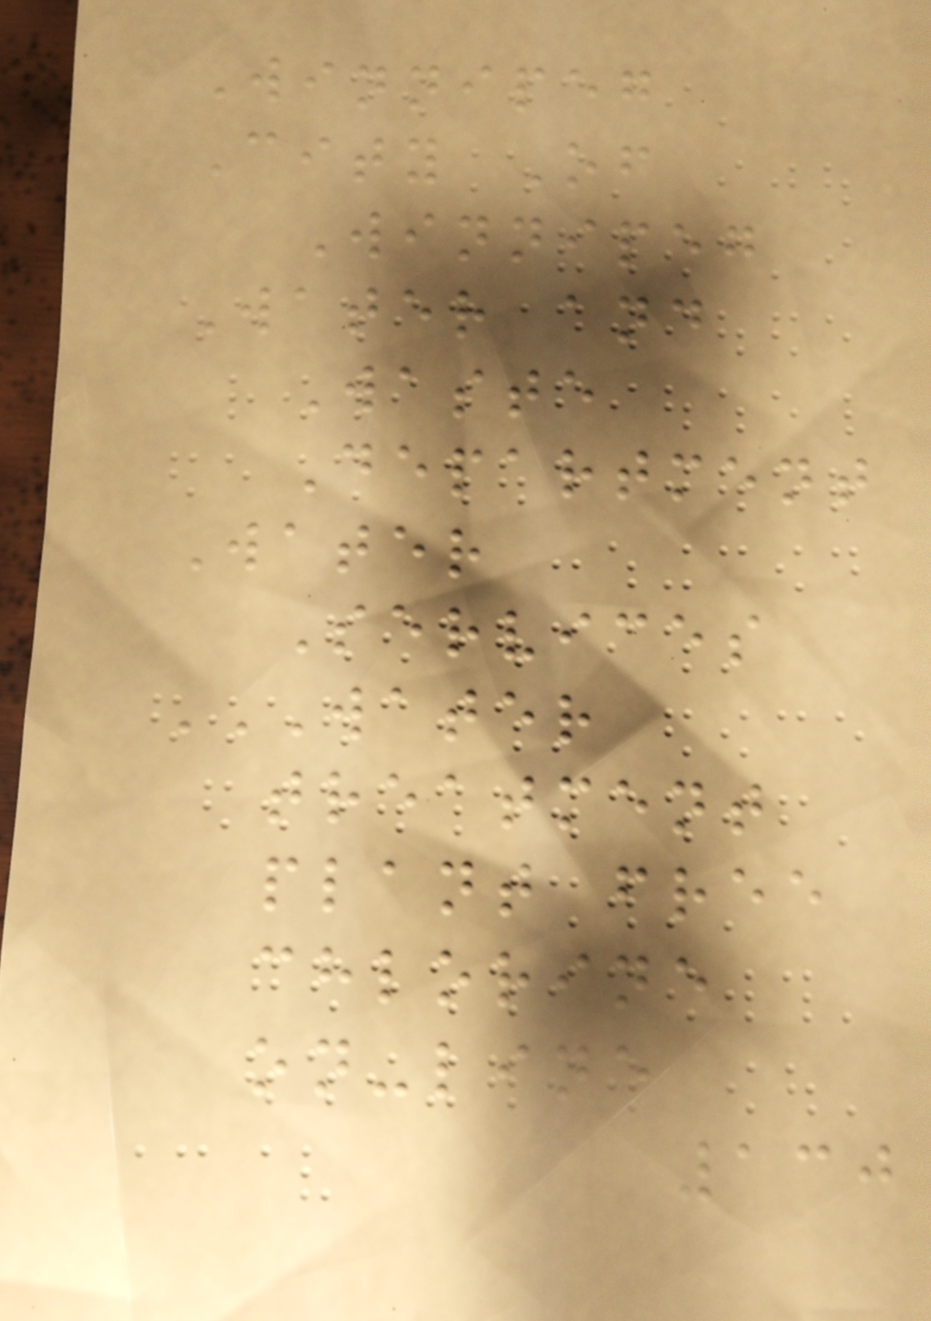Winnipeg
City Of
Winnipeg
Water and
Waste
Department
Water
Services
WATER
TREATMENT
PLANT FREE
CHLORINE
ON-LINE
130
